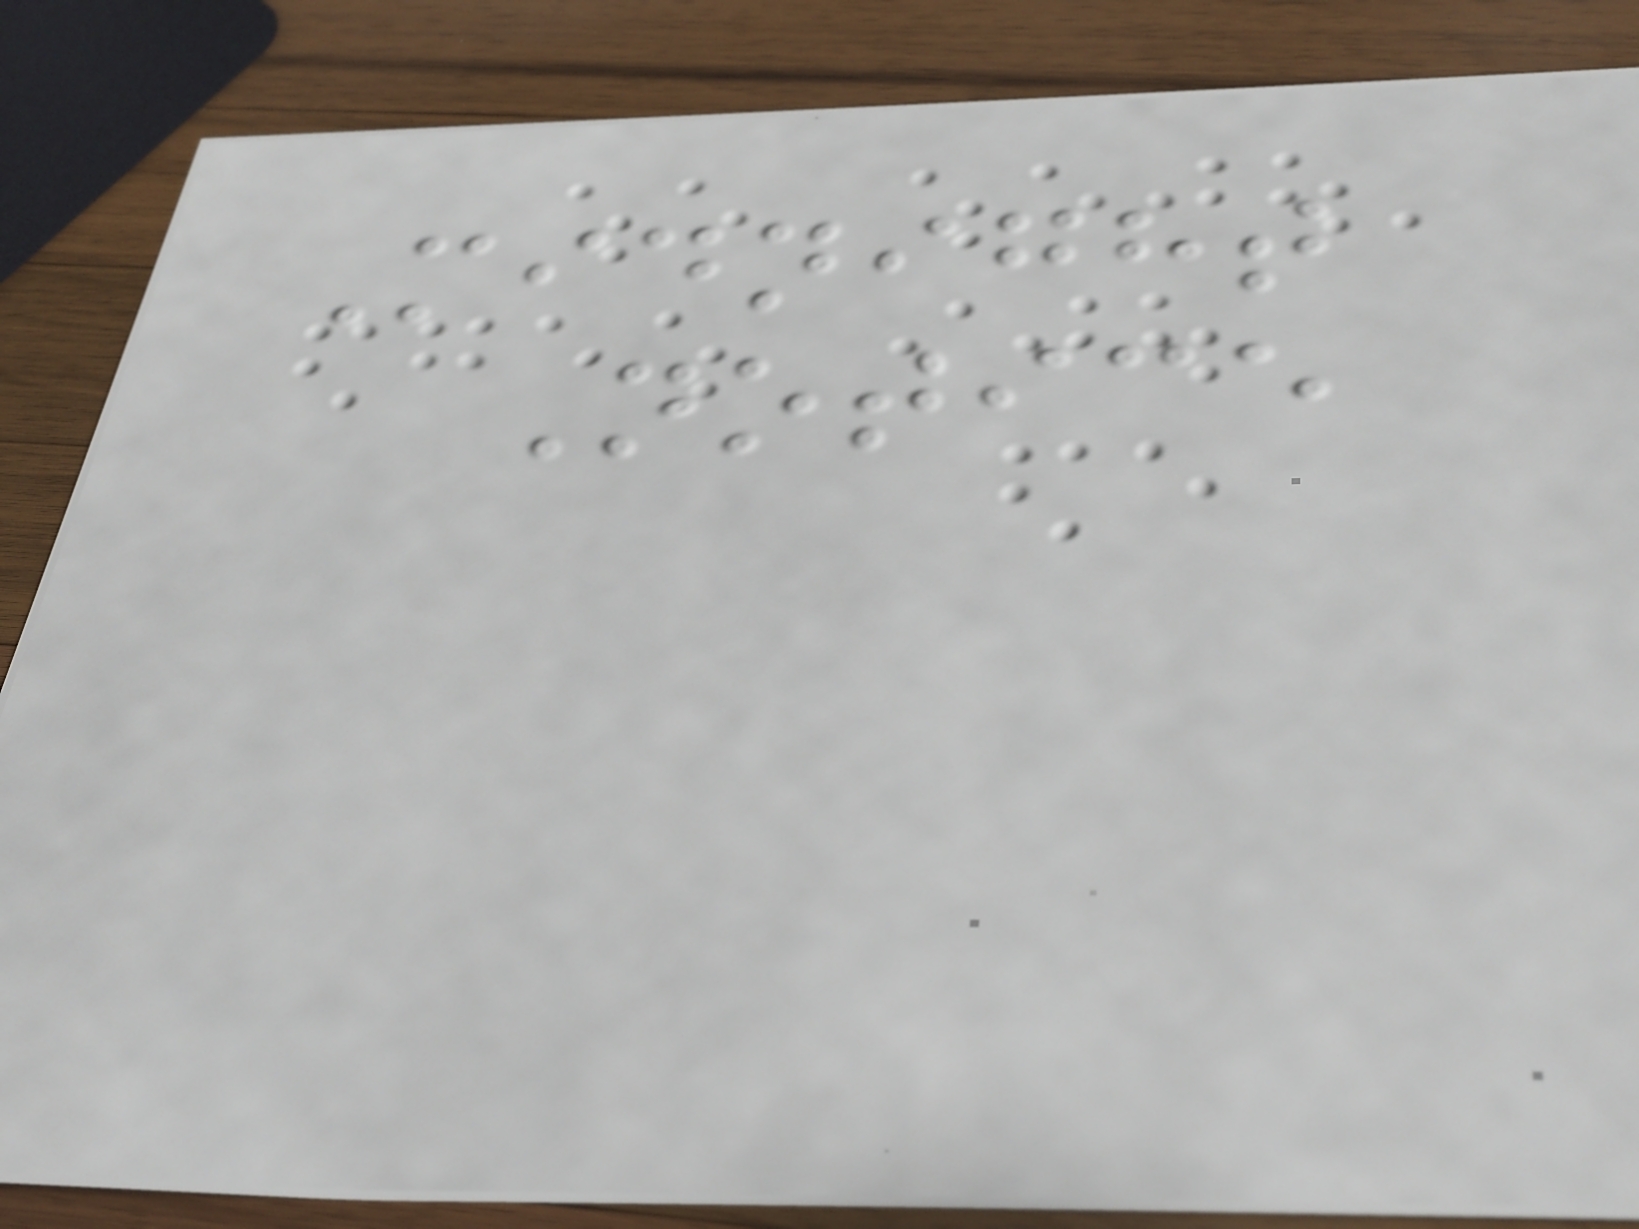Midnight
Notice
